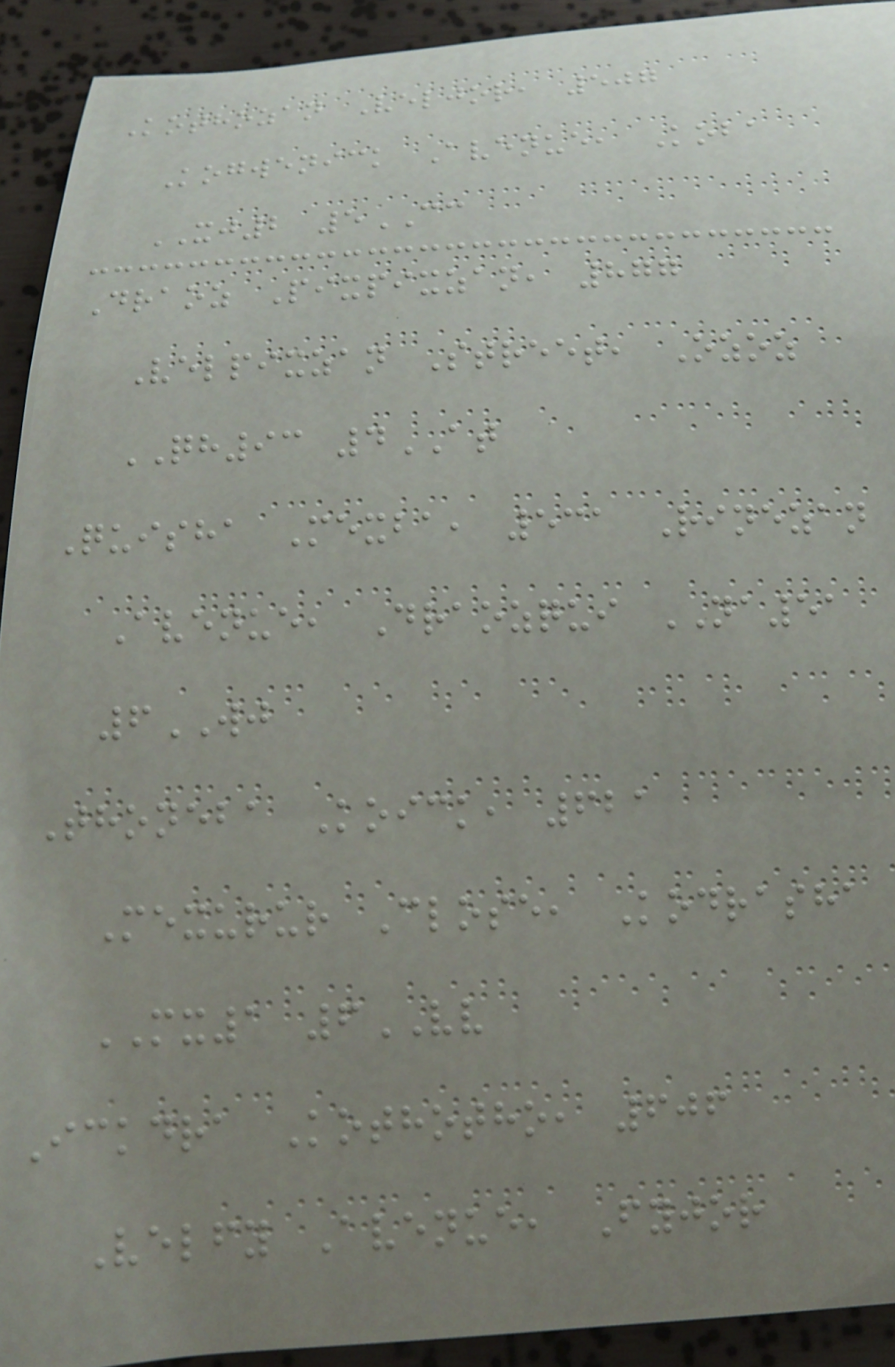Kothozan Veljor, 507
Kogwenick Avenue, Koba
XJ2 5CC
Draoz Pixpixzan, 877
Velpixzan Street, Ozoz
QH93 4AT
Quisha Mexba, 531 Rinezan
Avenue, Draozqui NA51
6WJ
Thoneba Koick, 621
Mexurur Close, Kodrasha
MX1 6VV
Ickdra Kothotho, 606
Velfy Avenue, Fyjor
